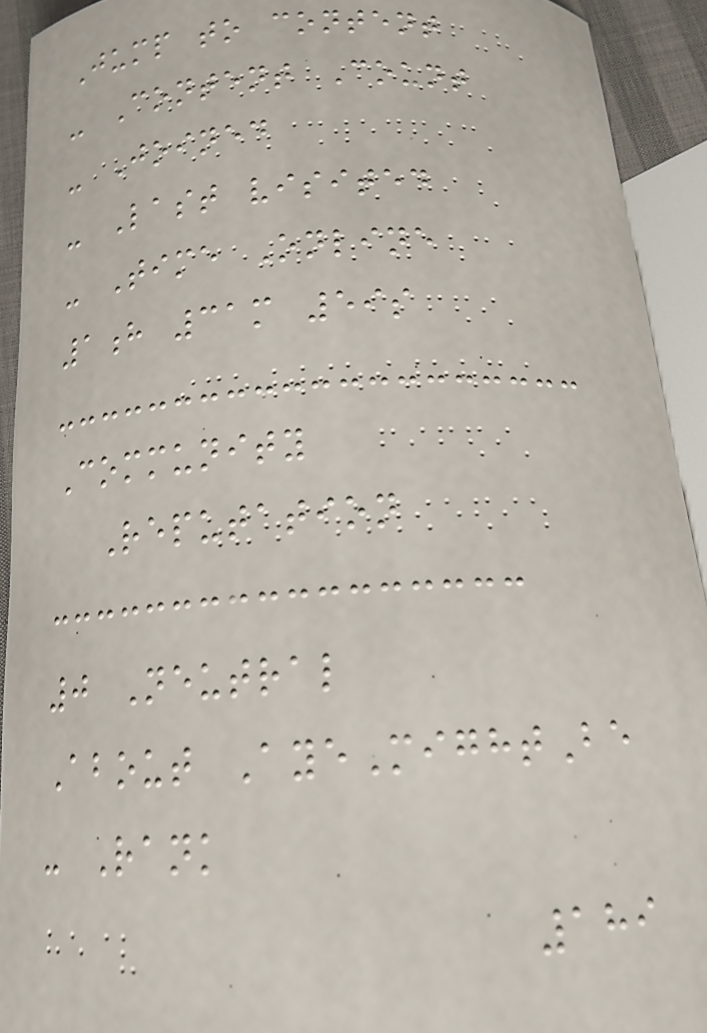Jump to content
- Content Count
- Joined
- Last visited
- Time Online
1h 31m 59s
Community
Reputation
0 Neutral
About AyeMightBe
- Rank
189
